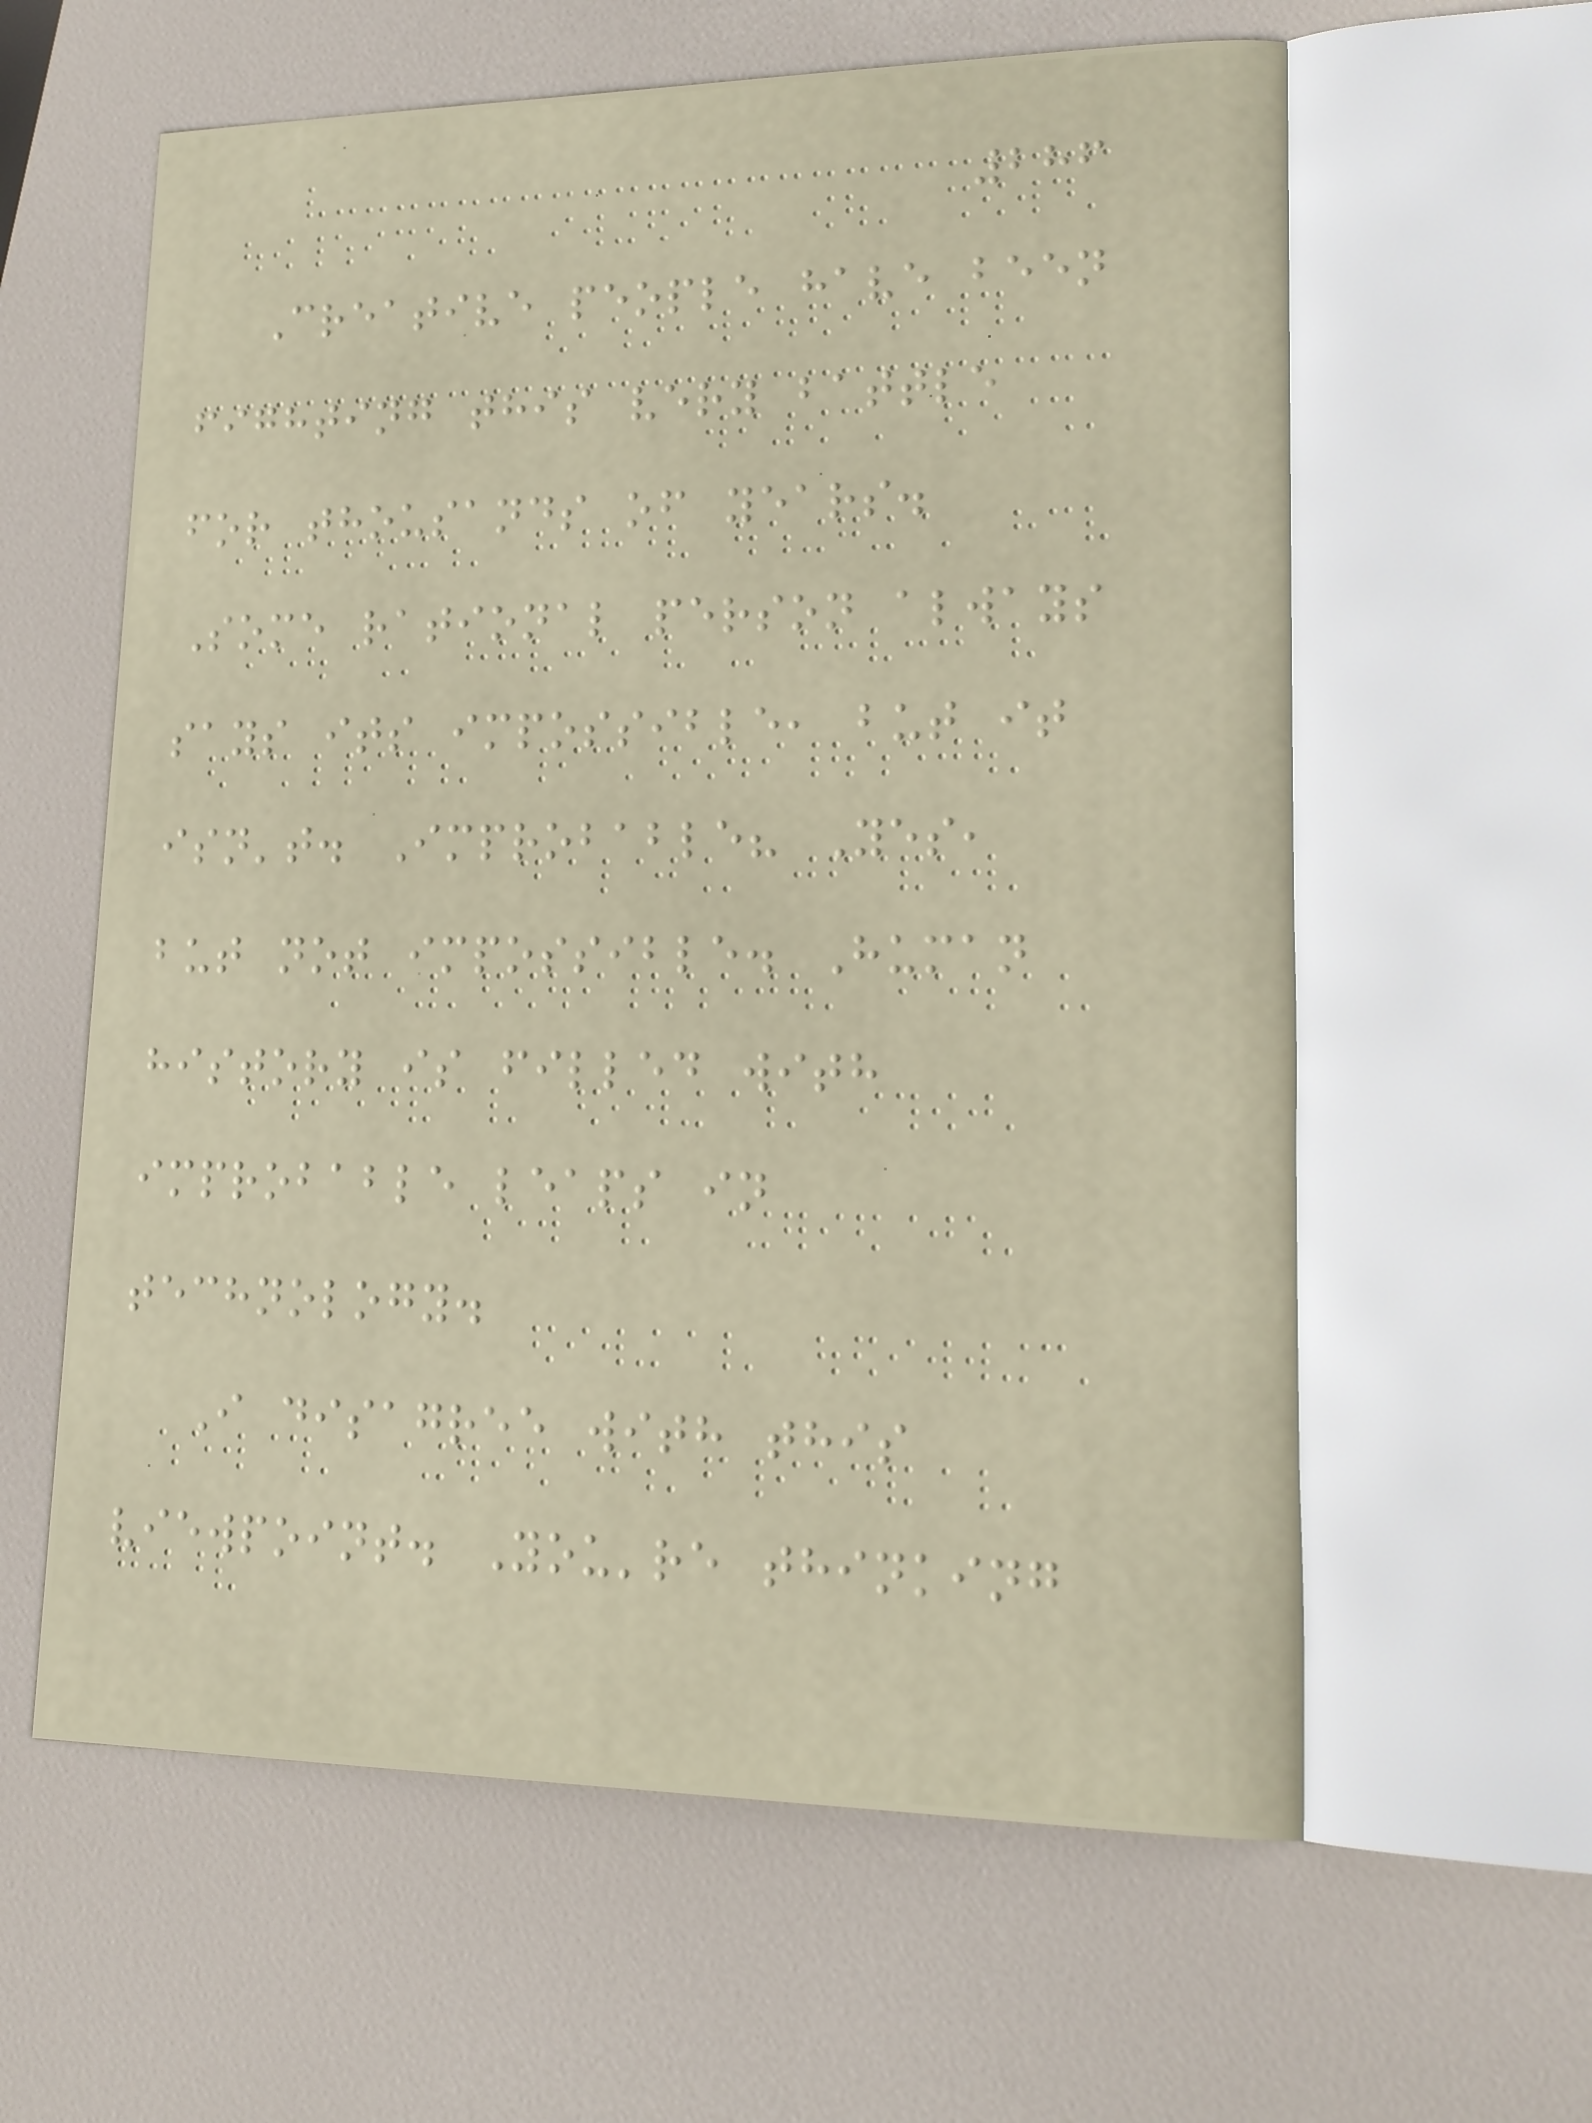286
Creative people have been
fighting this very battle
for thousands of years.
Some rational person always
says its impossible, but it
isn't. Improbable? Yes,
but not impossible. Human
history is filled with
improbable leaps in
technology.
I disagree with this
viewpoint. You're thinking
